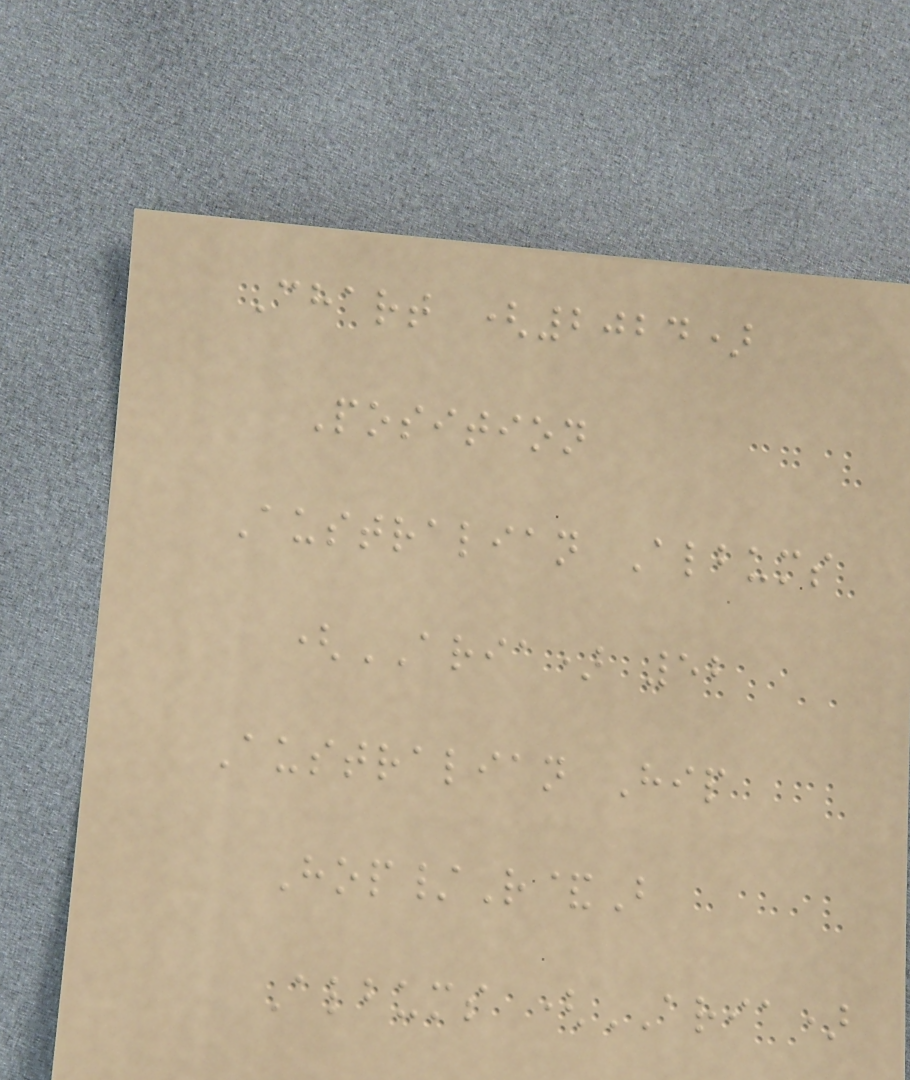Chart (2024)
Position
Australian Albums
(ARIA) 52
Australian Hip
Hop/R&B
Albums (ARIA)
